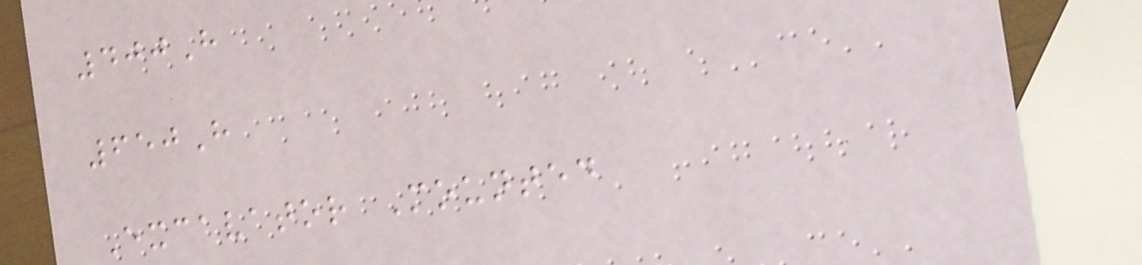400H
650H
Excavator Mounted
